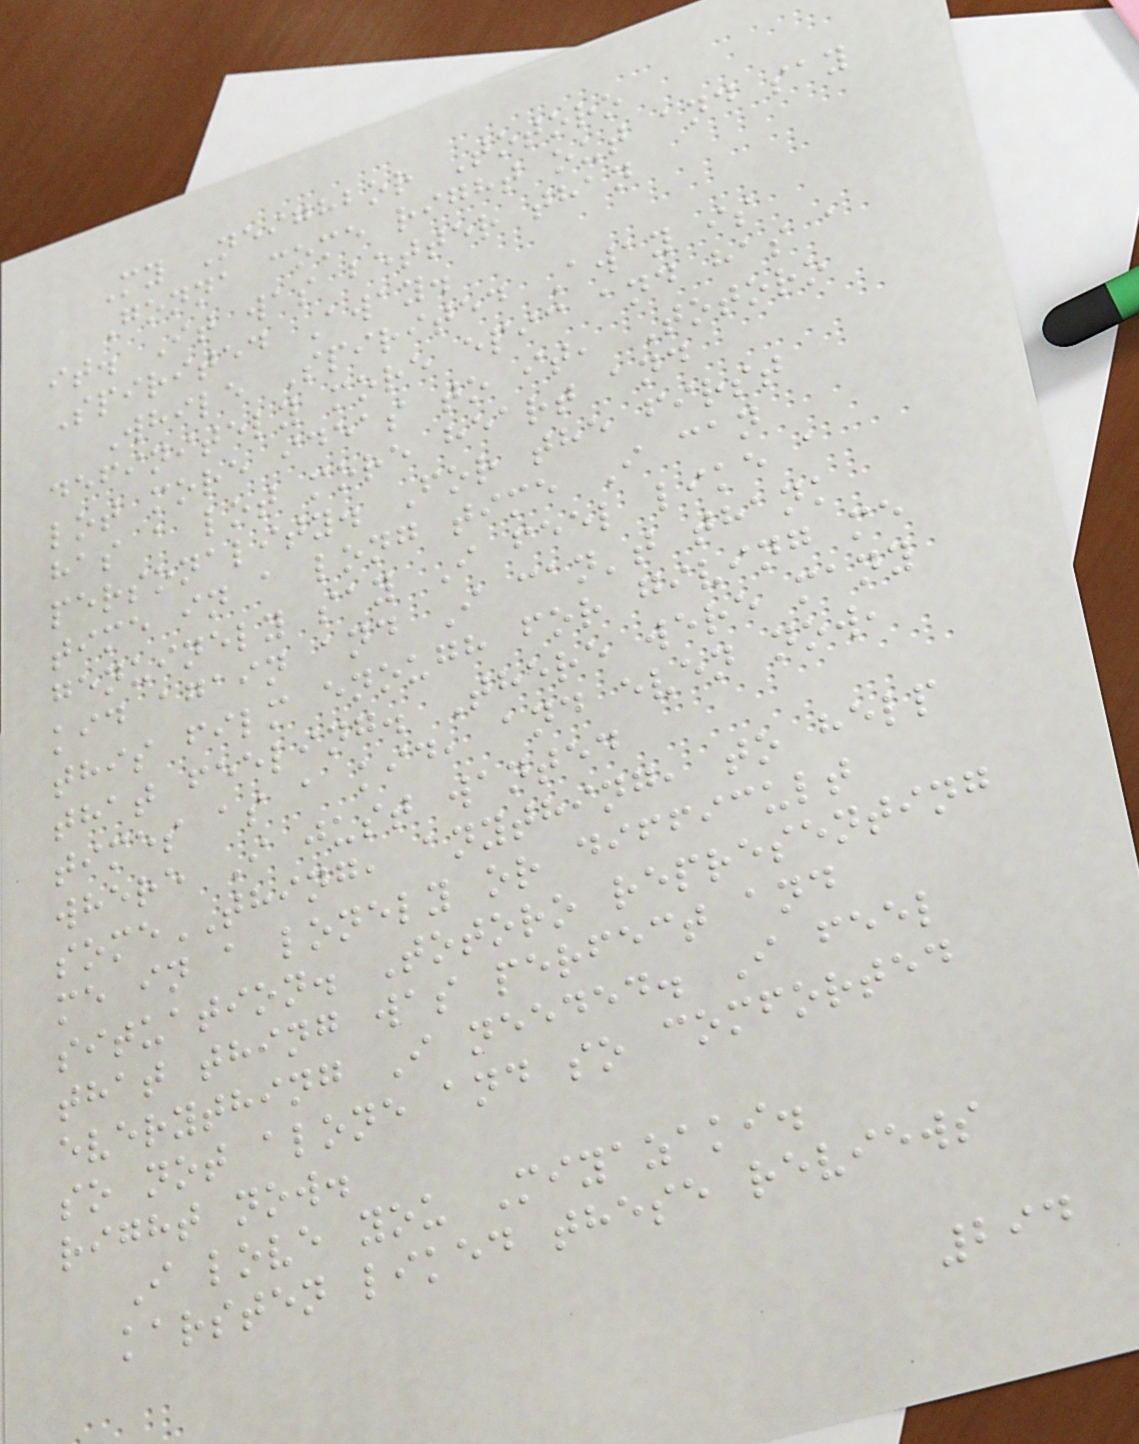My Neighbor Totoro
Gonna come right out and say
it. It was better than
Spirited Away.
While Spirited Away is
definitely more epic and has a
lot more ideas to it, Totoro
has a lot more heart and
personality. For the first
time in a long time I can
genuinely say I feel like a
kid again and I can't thank
this film enough for giving me
that feeling. There were many
times as a kid, and even now,
where I just wanted
someTHING, anything, to help
me in a lonely or difficult
situation. Totoro representing
that thing was perfect and
everything I needed. I feel
so not alone and so comforted
right now.
I love you Miyazaki.
karsten liked these reviews
294
